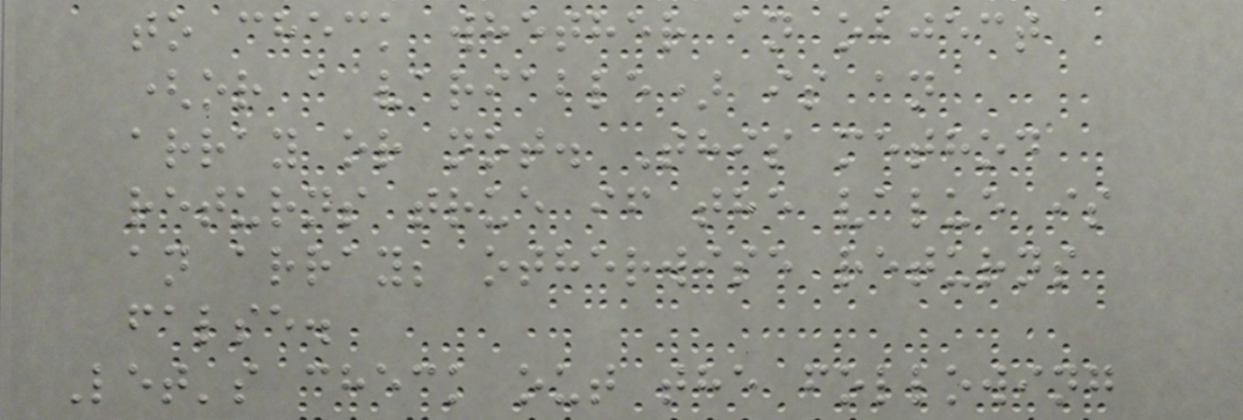to check whether an object
(or a variable) is an
array or not. This method
returns true if the value is
an array; otherwise returns
false.
Let's check out the following
